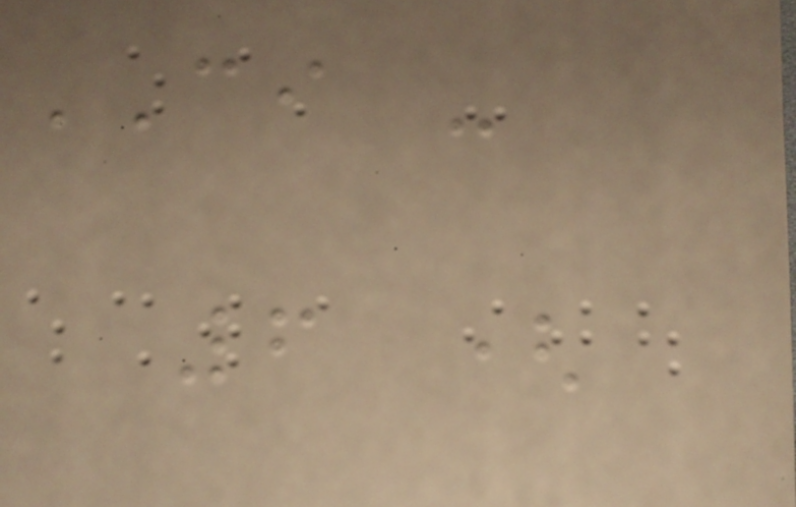CI -
6 (
